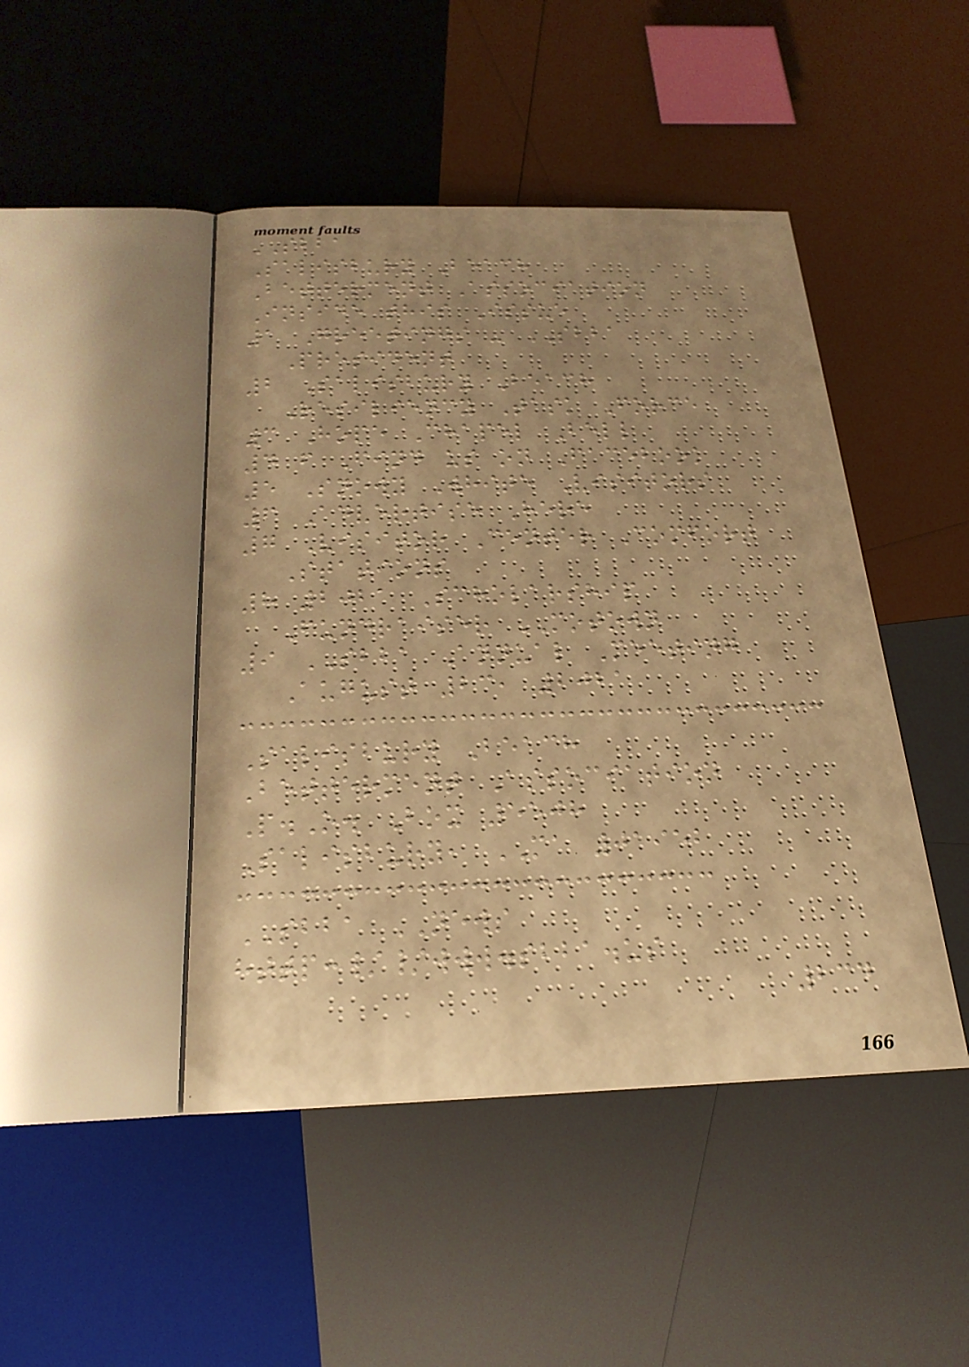SBBA
Salisbury Beach
Betterment Association
Inside this Issue
1 Greetings - SBBA
President
2 Salisbury Beach
Resiliency Task Force
3 Hope Chapel Bell
4 f Find us on Facebook
5 Snowy White Visitors
6 Advertise Here
7 Visitor Center Comfort
Stations
8 2021 Scholarship
Fundraiser MOTOWN
9 SBBA Annual Meeting
August 23, 2021
Salisbury Beach
Betterment Association
P.O. Box 5508
Salisbury, MA 01952
SBBA NEWS
http://www.sbba.us
234
